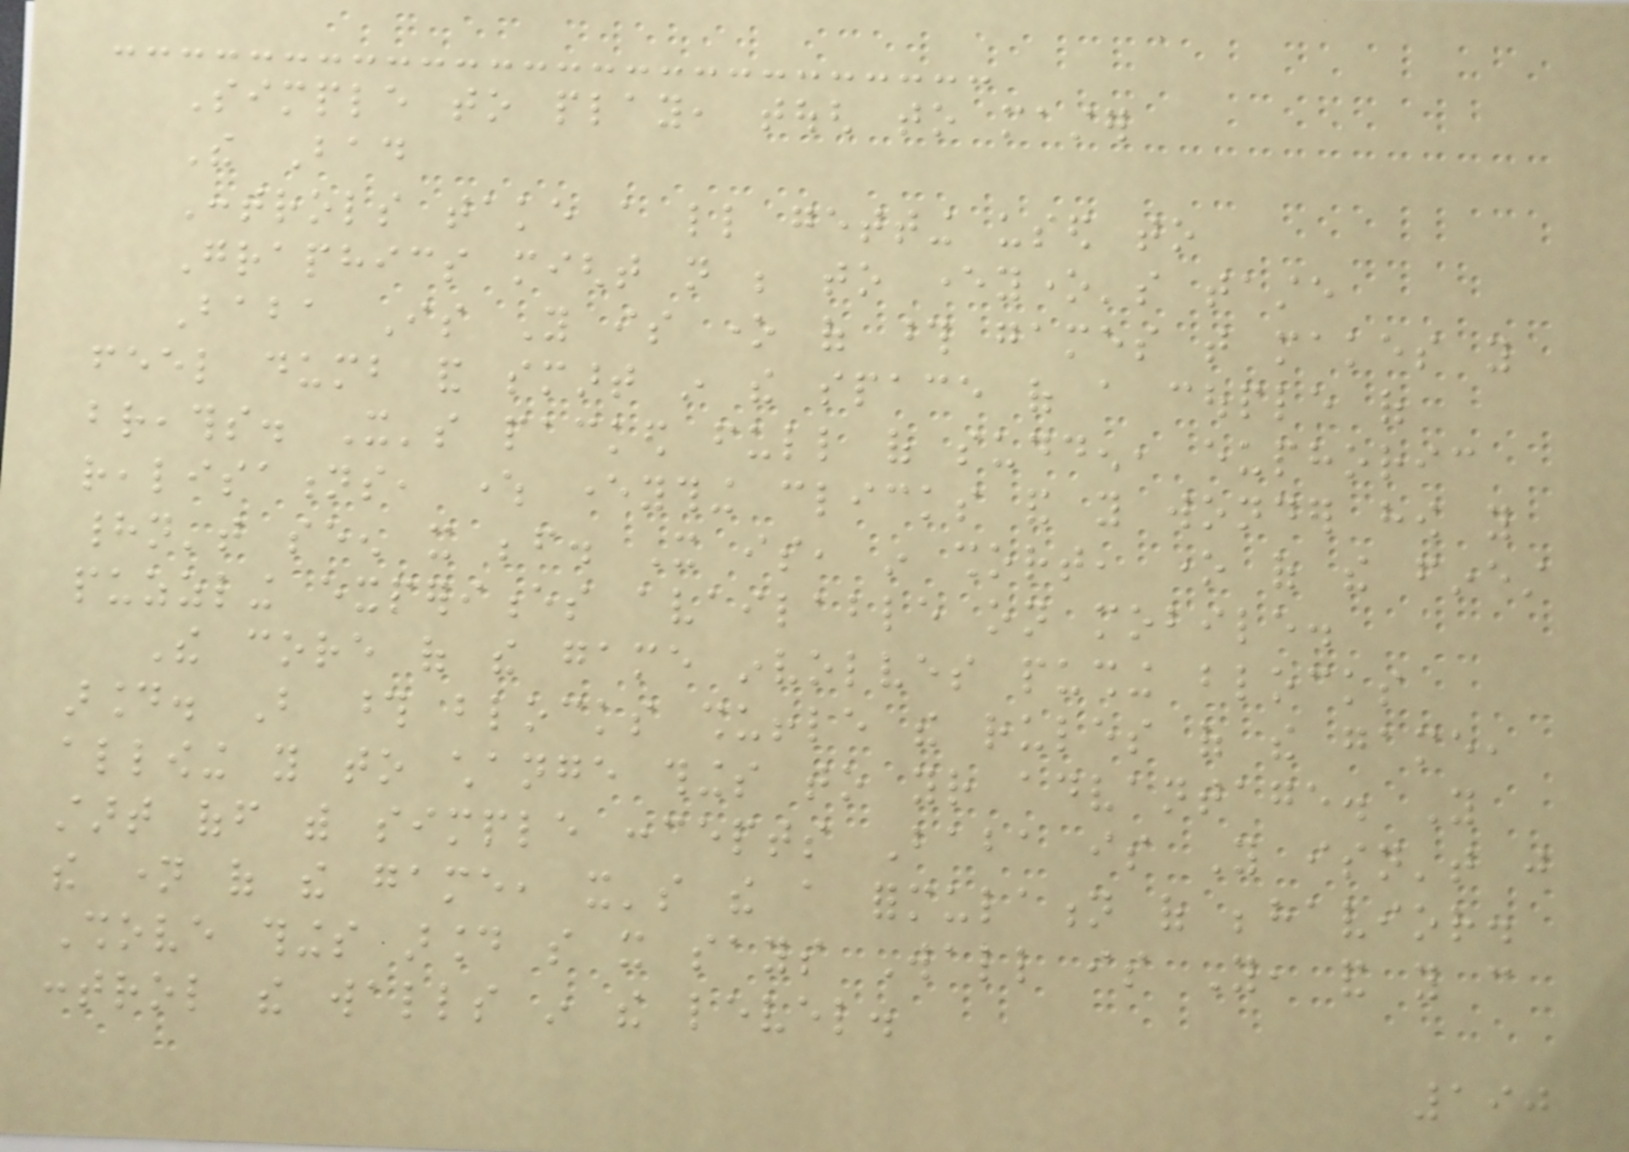Simple to play, tough to master
The Bad
Controls take a little getting used to
Graphics might not be to everyone's taste
Baba Is You is one of those games that makes you
feel dumb and smart in the space of a couple of
breaths. It's packed full of sudden, euphoric
realisations, where everything clicks and you wonder how you
hadn't seen it before. It is, in short, one of the finest
puzzling experiences available on mobile.
The core of the game involves pushing blocks
around. But those blocks shuffle the rules of the game,
allowing you to change things to your advantage. You
start off with simple concepts Baba is You isn't just
the name of the game, it's the a formulation of behavior.
Shove things around so it says Wall is You, and you can
control the walls in the level.
190
